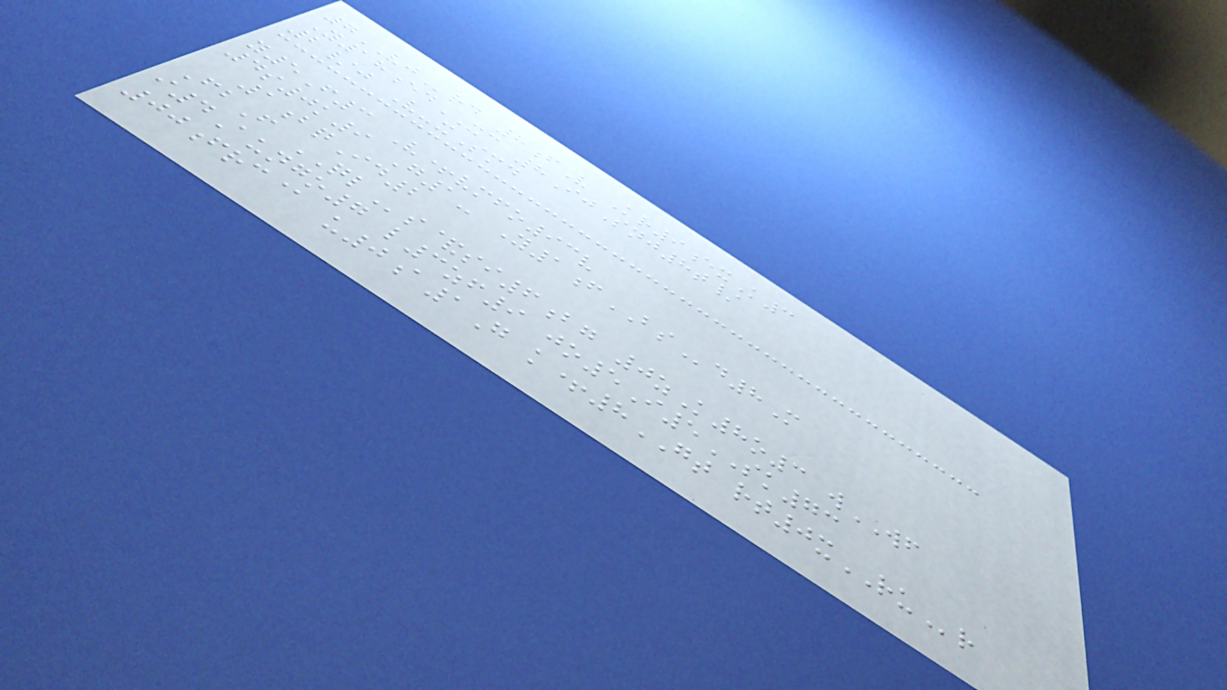7VJrd 8fV Kr9exK3
Y18edXC 8IjSnj8t/
2/j V-xSmd
y5F3 V+vmfo93v
4s0k9 G1- Y1fBSd8M
1bqId2
FbF QLs&si6bg 0zK8o3 wWF
i4Aungo7 l3zf9 jo5I5SK73
00frc@ u0a1G k+8GT rt0xRUr
